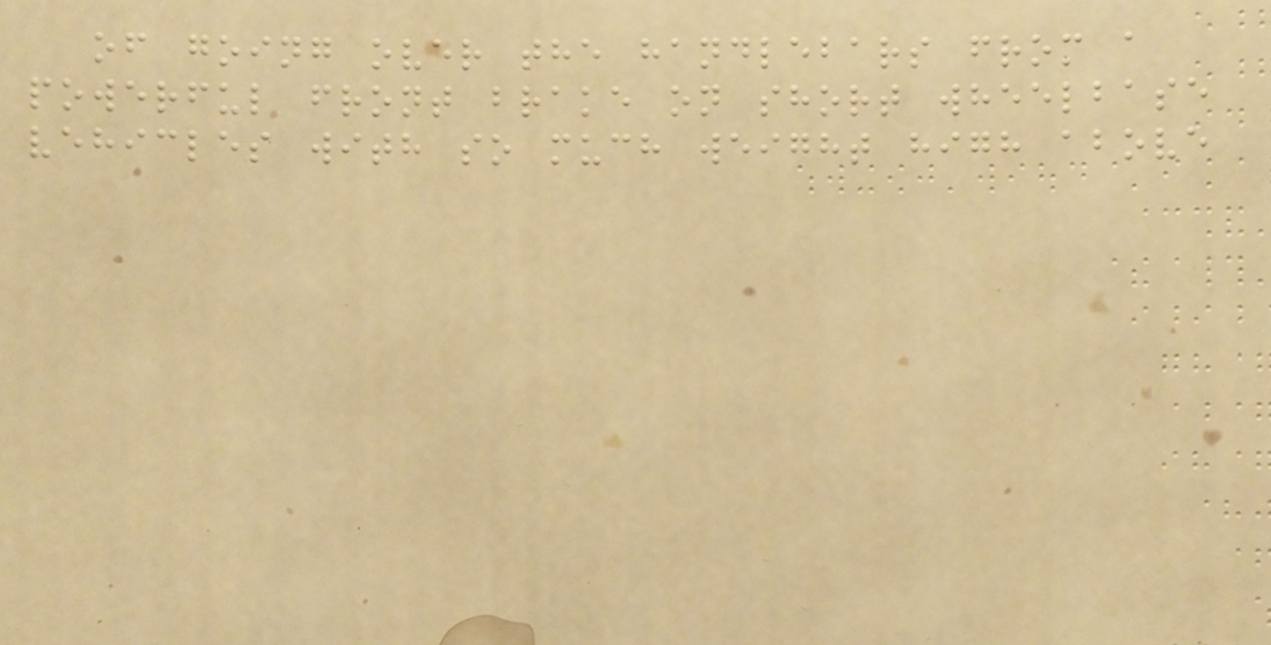of going over the handlebars from a
powerful front brake on short wheelbase
vehicles with so much weight high above
